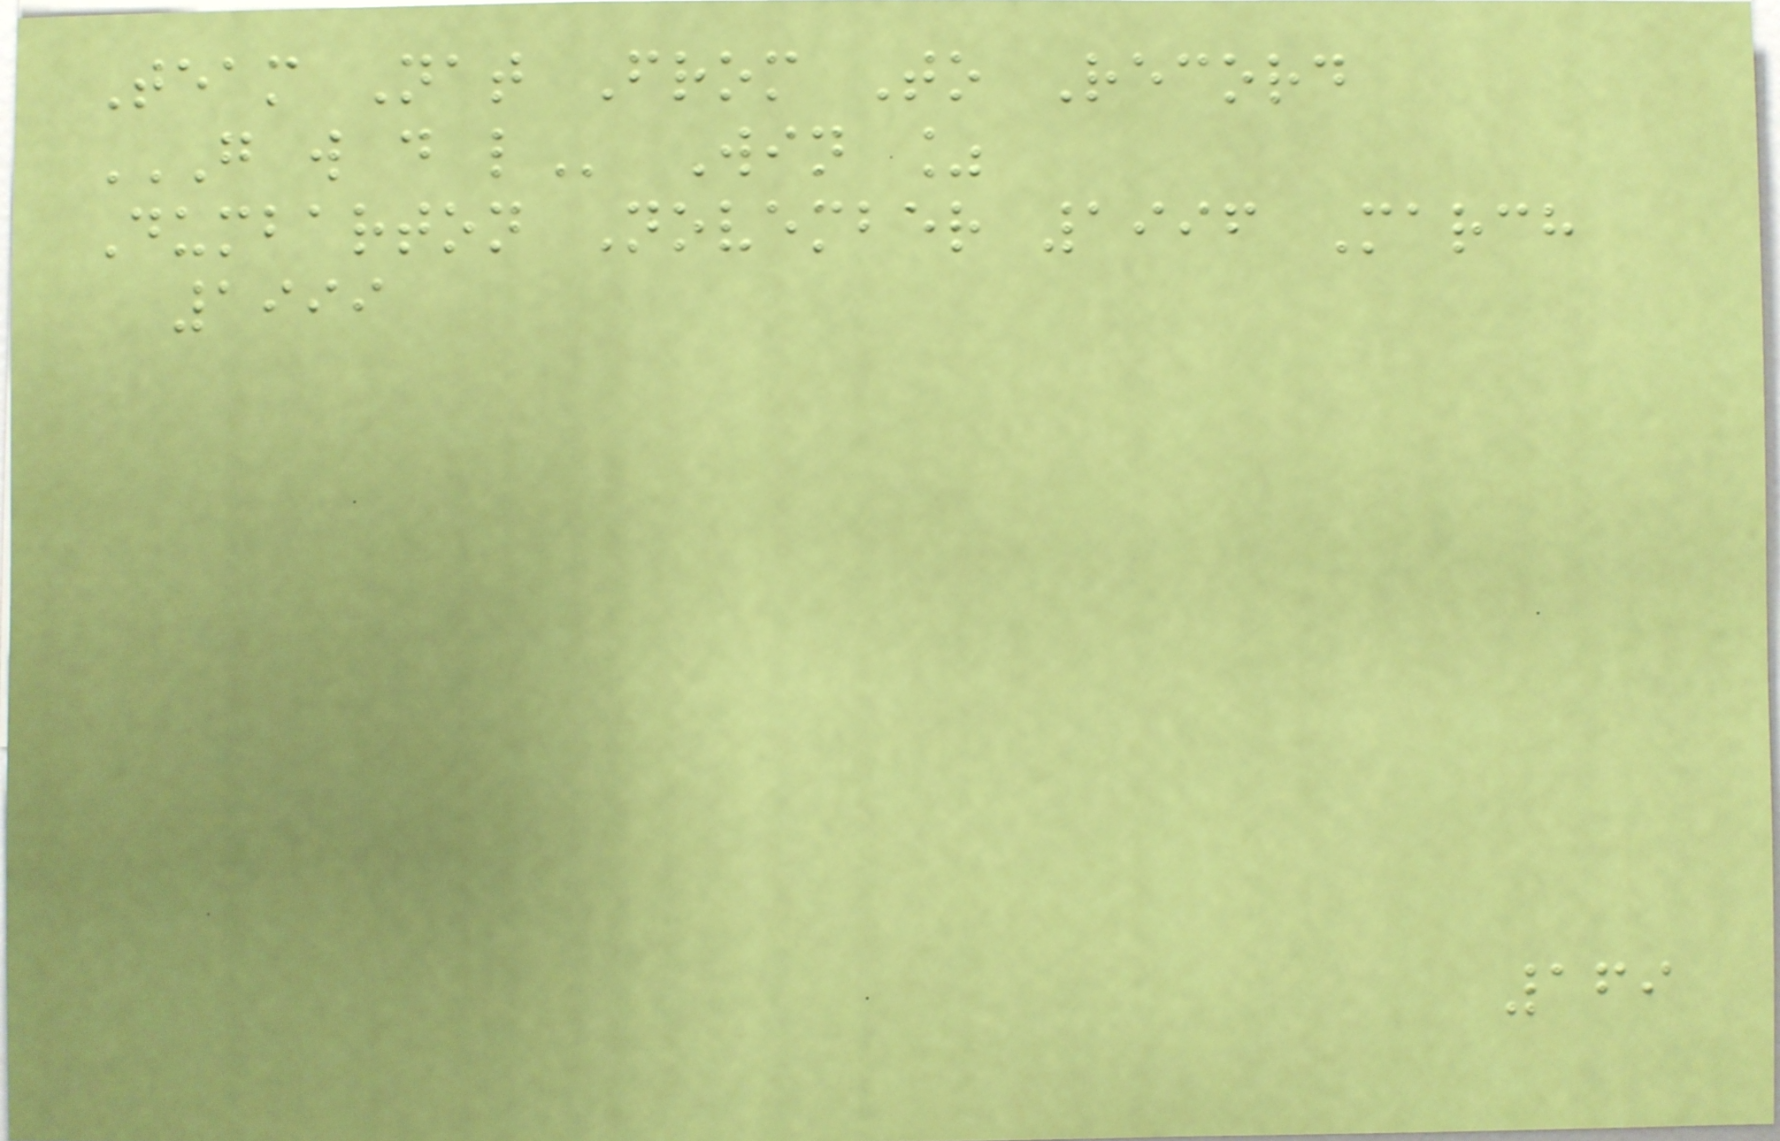Team Nat From To Record
G W D L Win %
Dumbarton November 1996 March
1999
169
